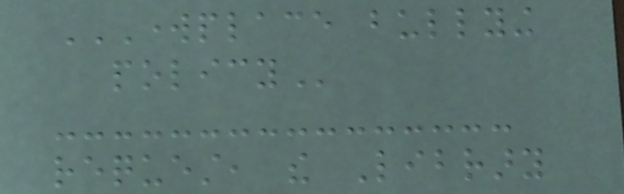WORKPLACE BULLYING
POLICY
request, the Library
